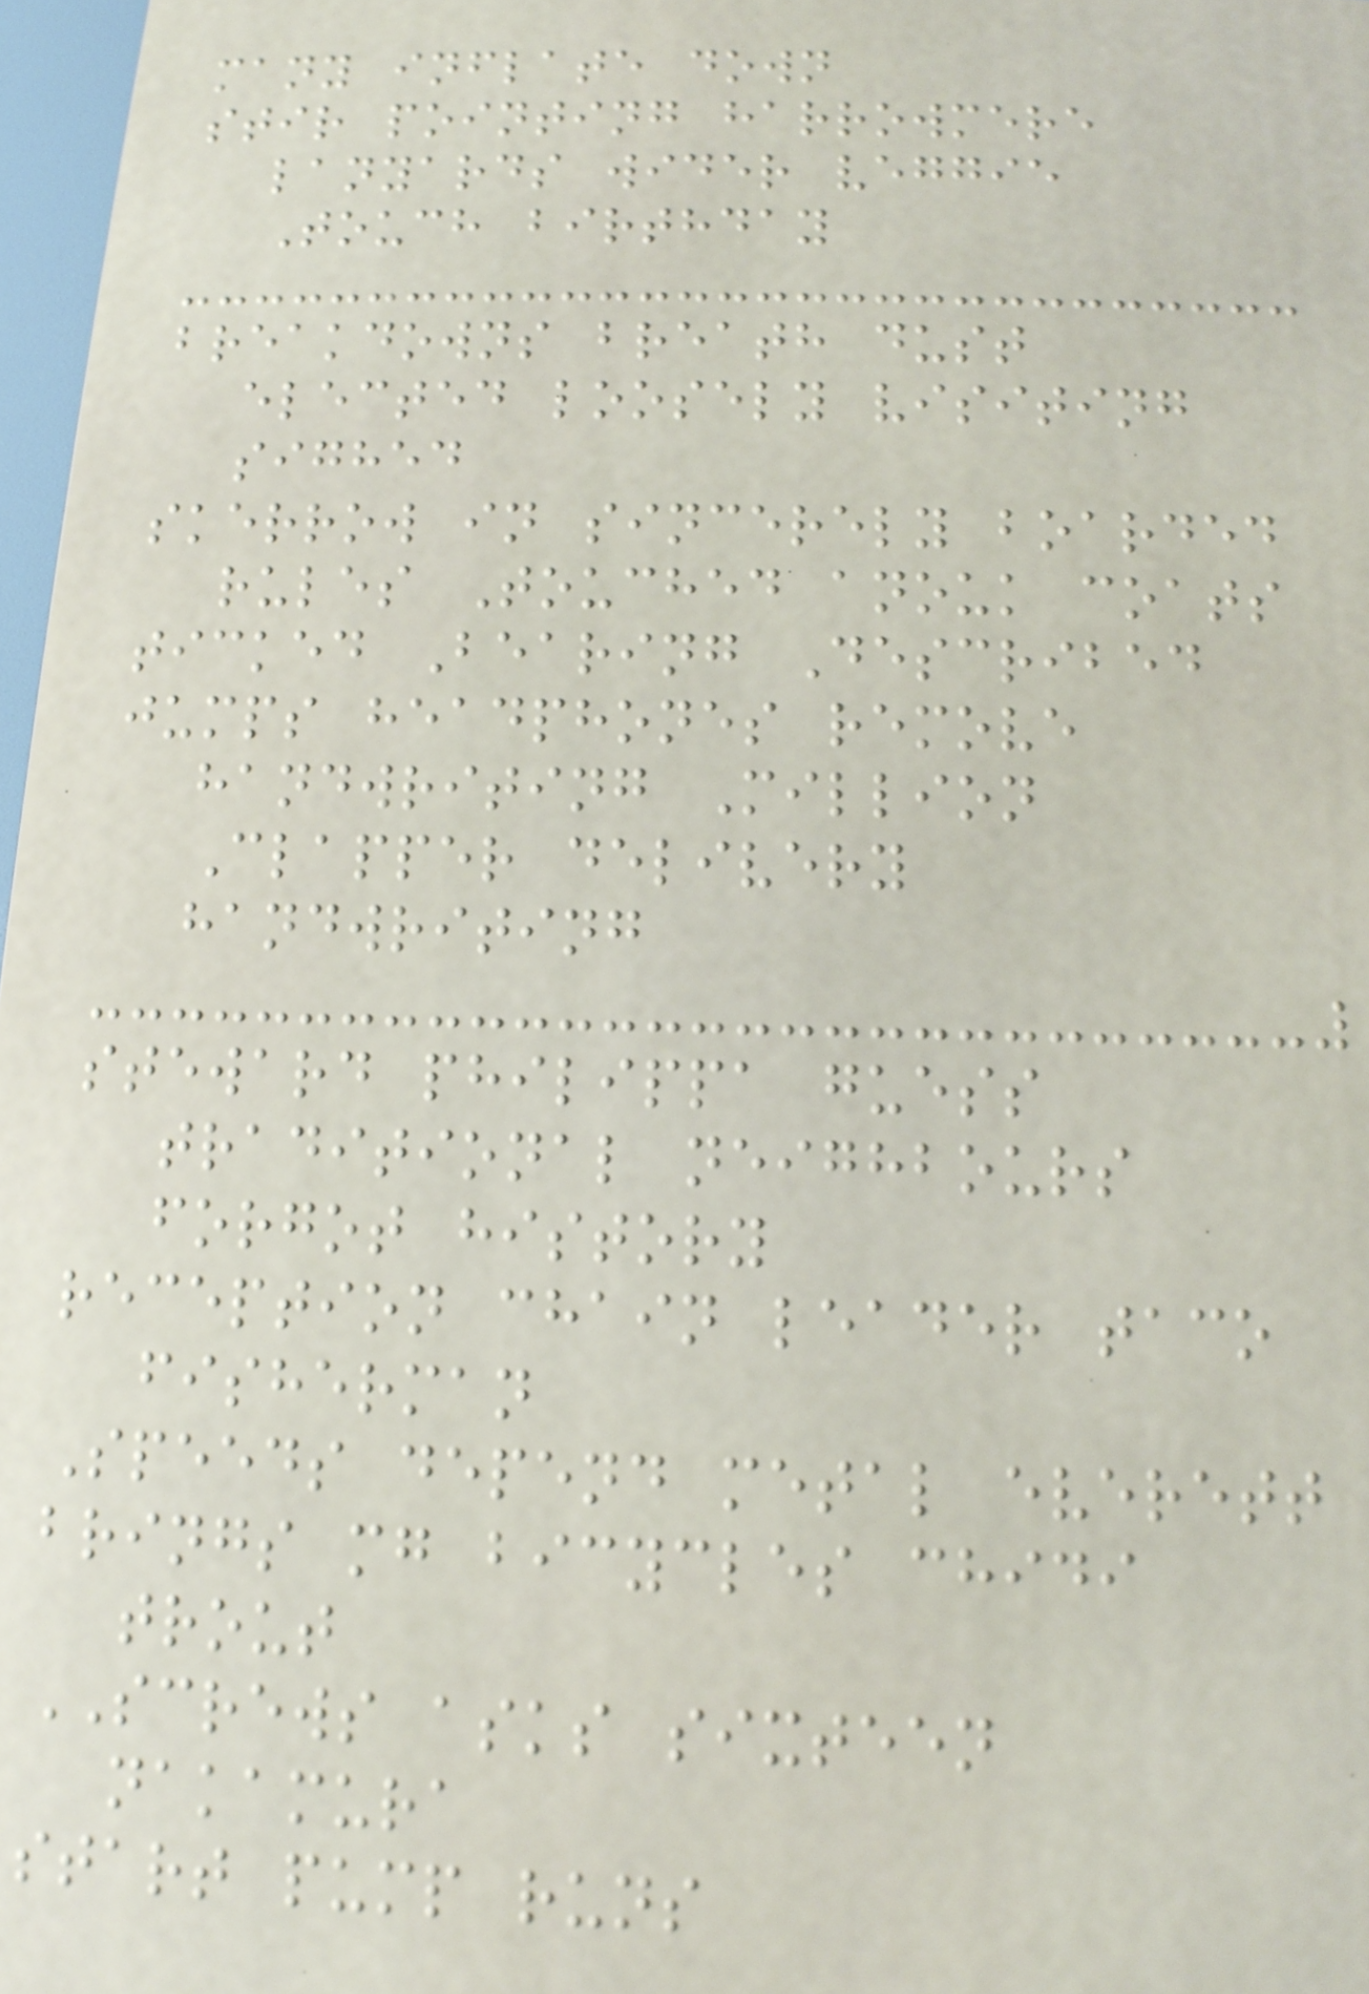many inflate down
stir pointing harrowmere
lanyards wider veggie
Touch birthday
breakdowns breath dust
elected loosely visiting
sighed
skerrow in sincerely boarded
rules Touched anouk coats
ticked Bearing Described
jumps headphones remove
handwriting Million
Clapper delivery
handwriting
steward philippa guess
traditional neighbours
forgot history
reception chain leader taco
fisherman
Speeds depend metal everett
brings mg bicycles chidi
trout
SCREWS asks sixteen
nakamura
start pump runs
